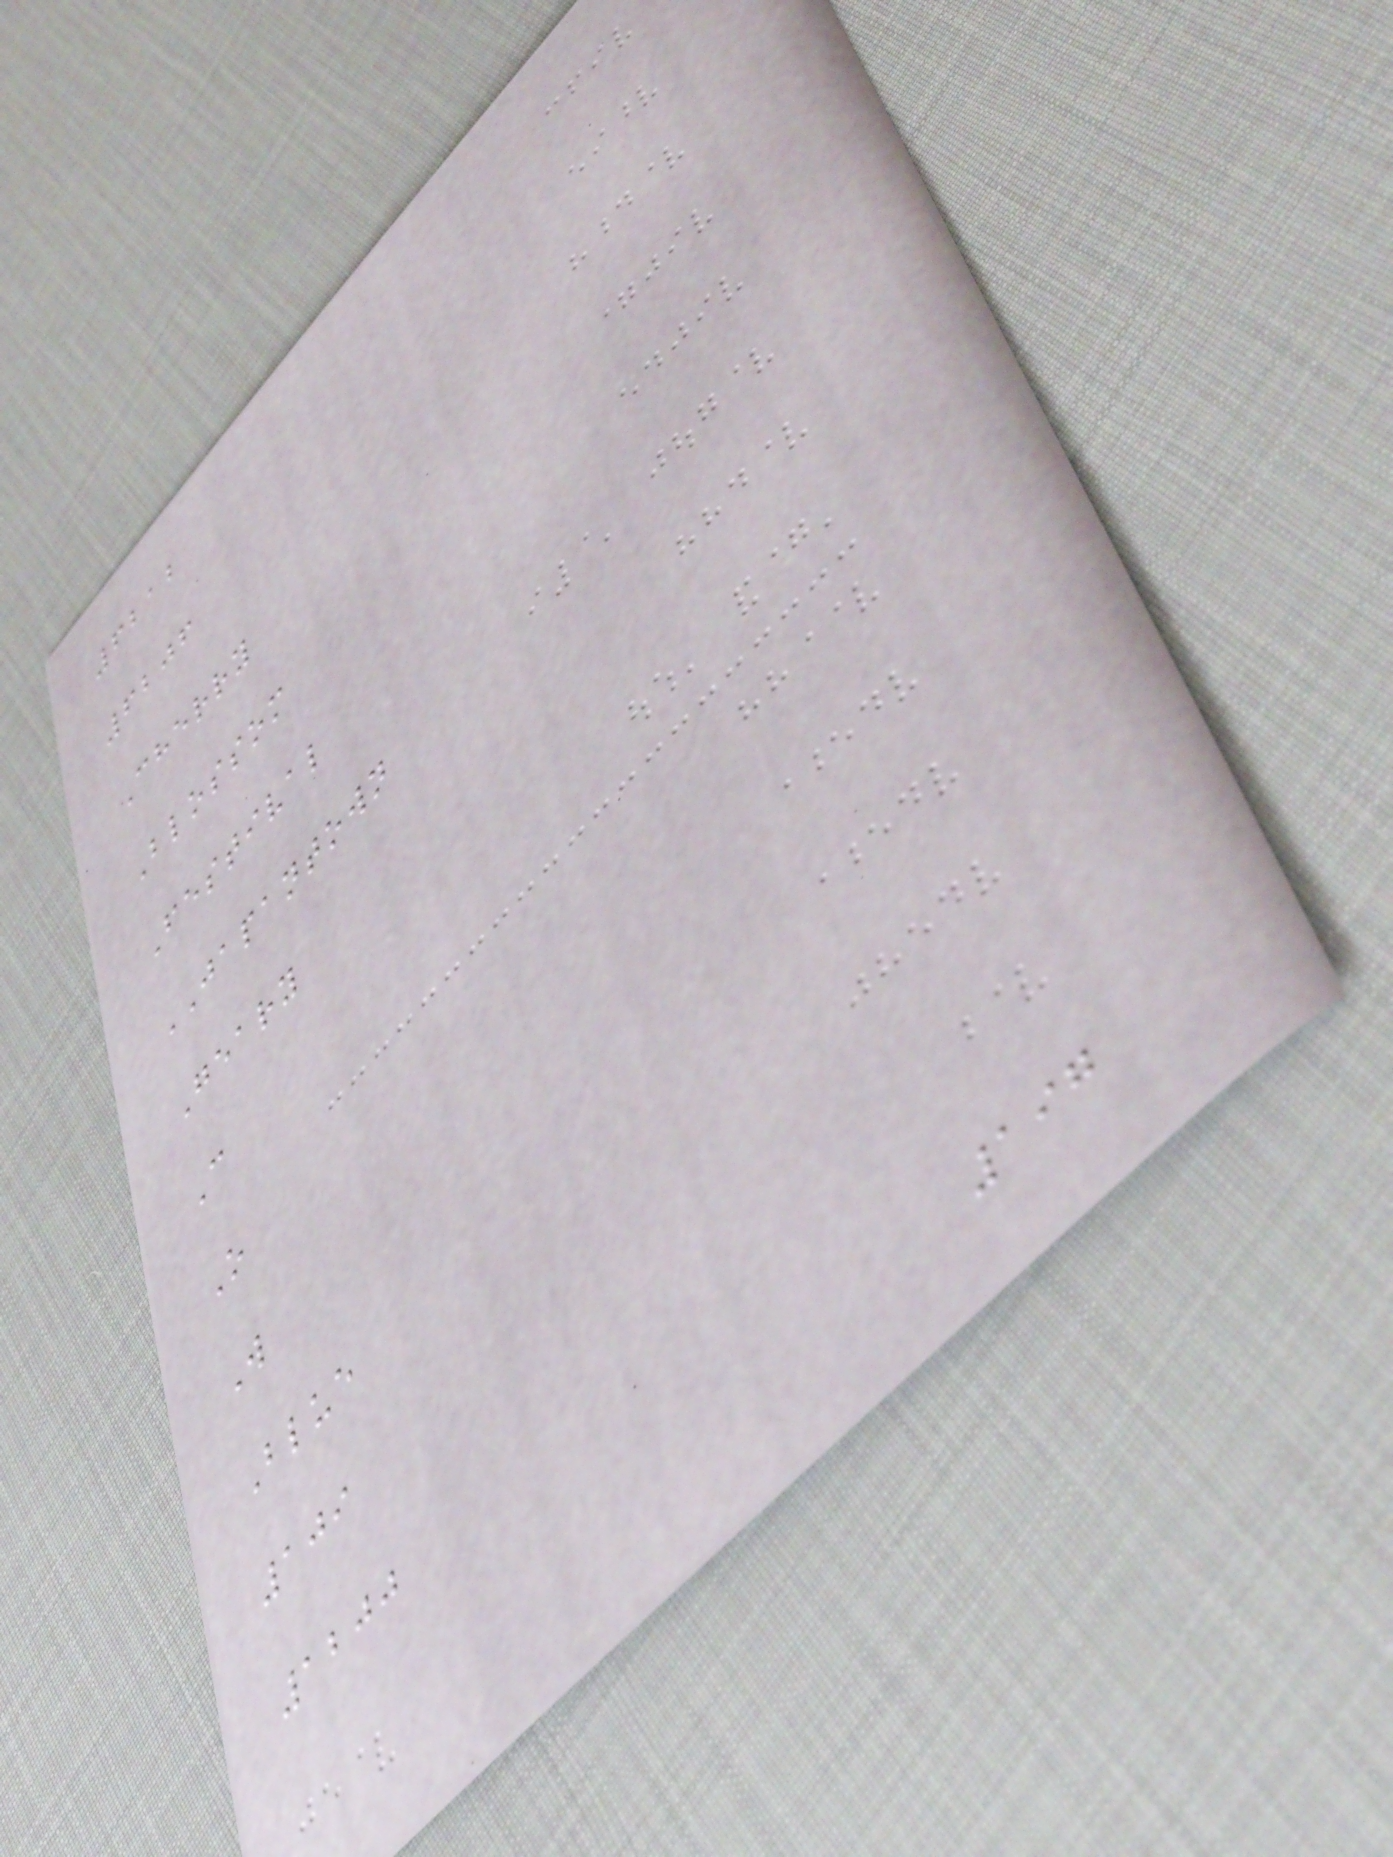6212
6206
Cherry
Blossom
Festival
JAPANTOWN
Geary
C
O
W
Blue
109
1200
197
